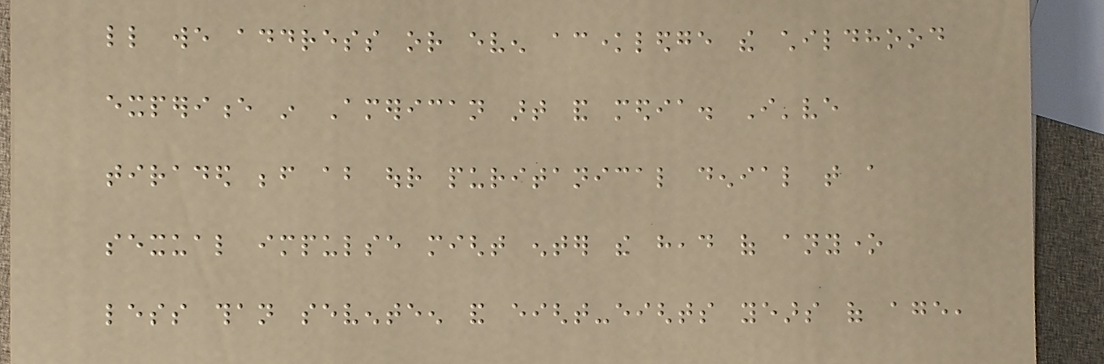little we address or even acknowledge the childhood
experience in American art and media. I've
tiraded before about our puritanical denial that a
sexual impulse might enter the head of anyone
less than seventeen and eight-eights years of age,
